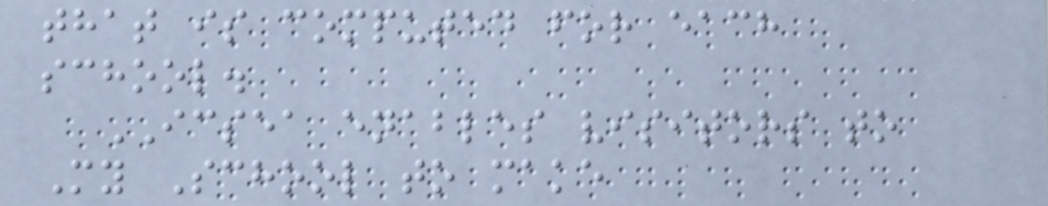that is computed for each
school.
ICSEA enables visitors to
My School to make
